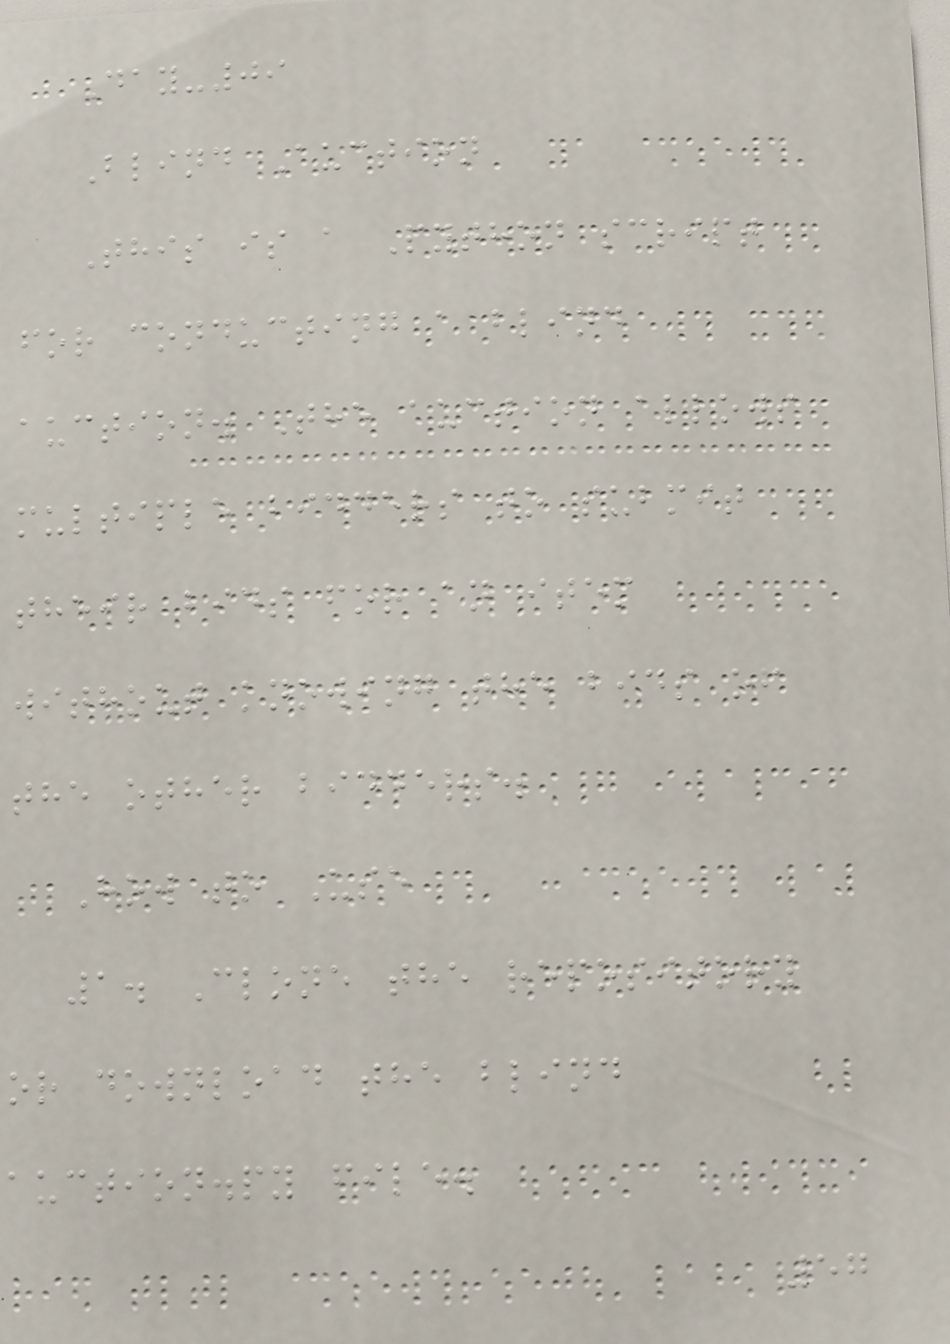Day-09
Blind Auction
This is a Python script
for conducting a blind
auction. The auction allows
multiple bidders to submit
their bids for an item
without knowing the bids of
the other bidders.
How to Use
1. Clone the repository
or download the blind
auction.py file.
57
